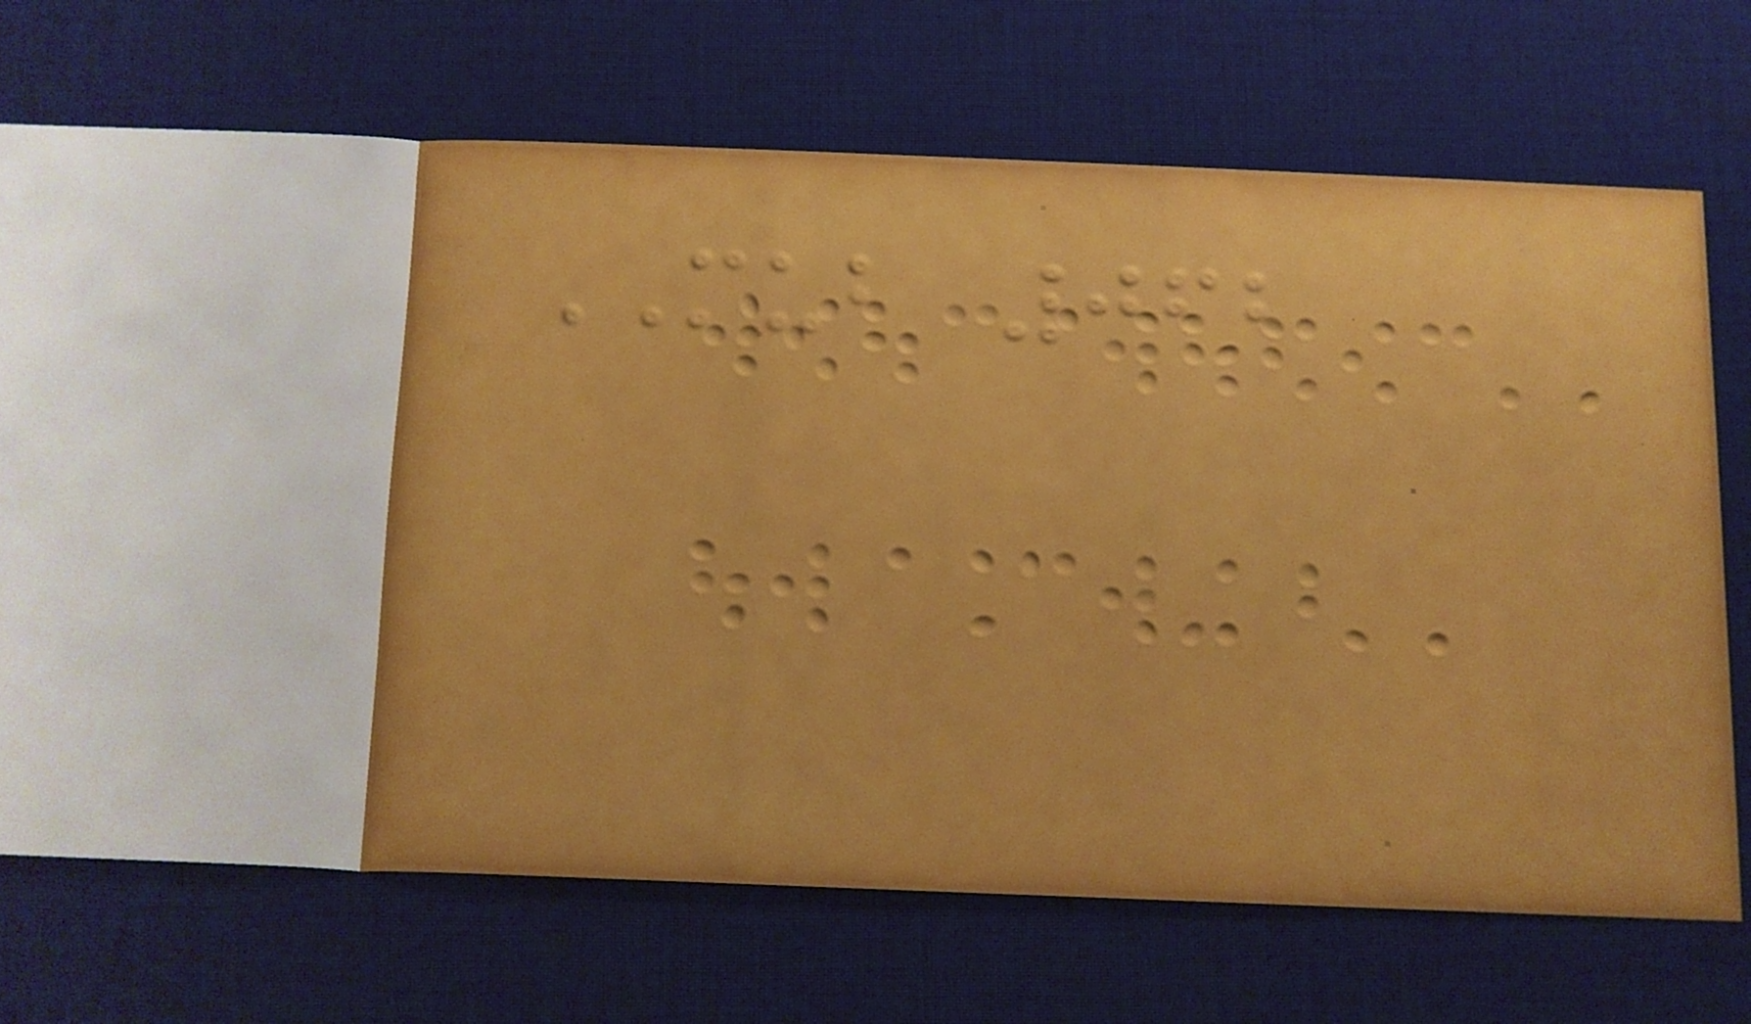MUB 062
